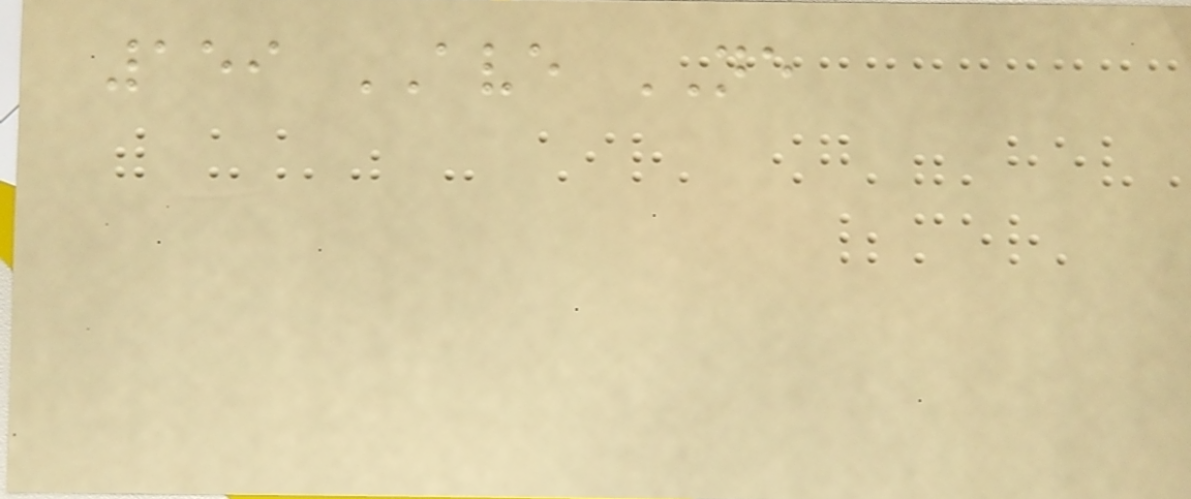159 AVE NE
